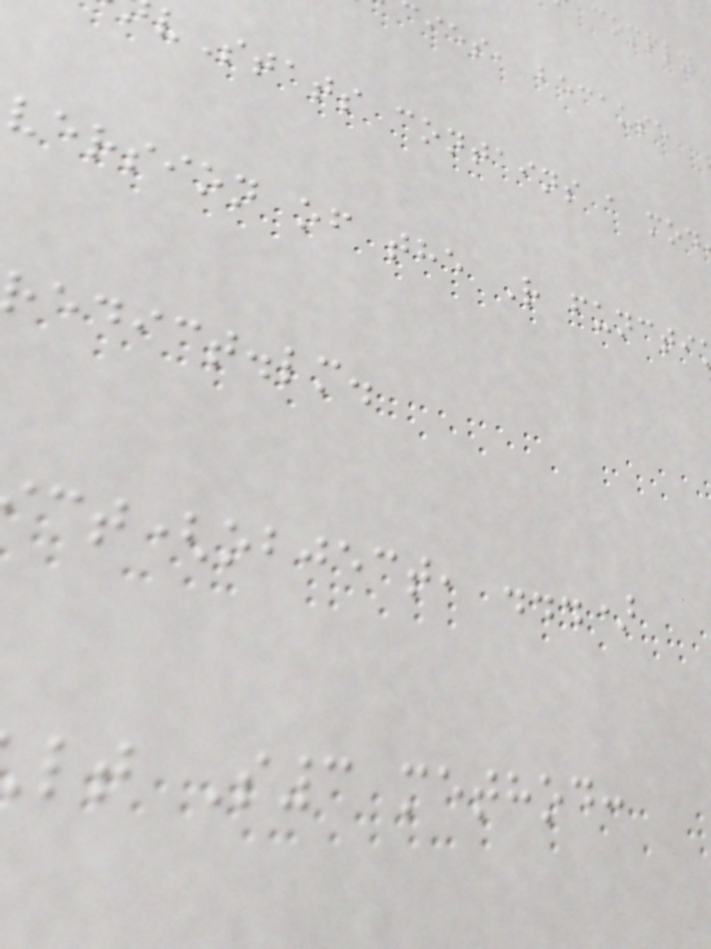ies, because
vStats contains a mod
version of the R functi
edict.lm.
ct(object, ...)
lt S3 method:
